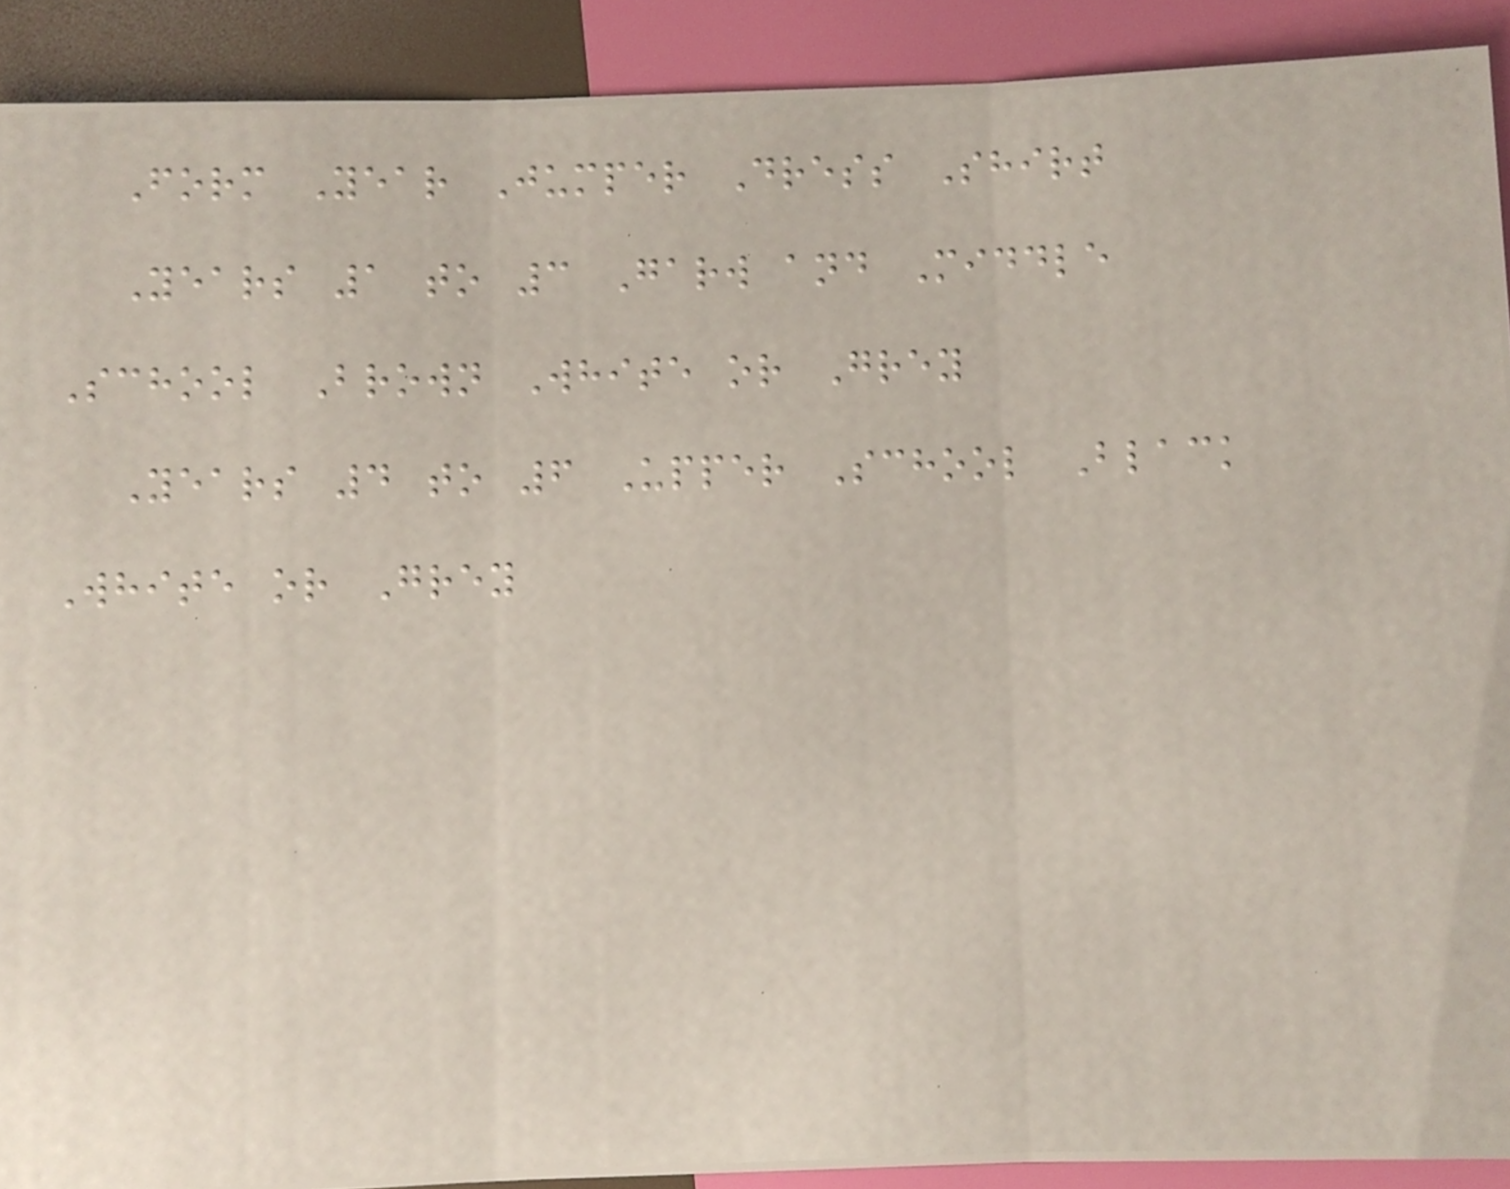Form Year Jumper Dress Shirt
Years 1 to 3 Garw and Middle
School Brown White or Grey
Years 4 to 6 Upper School Black
White or Grey
